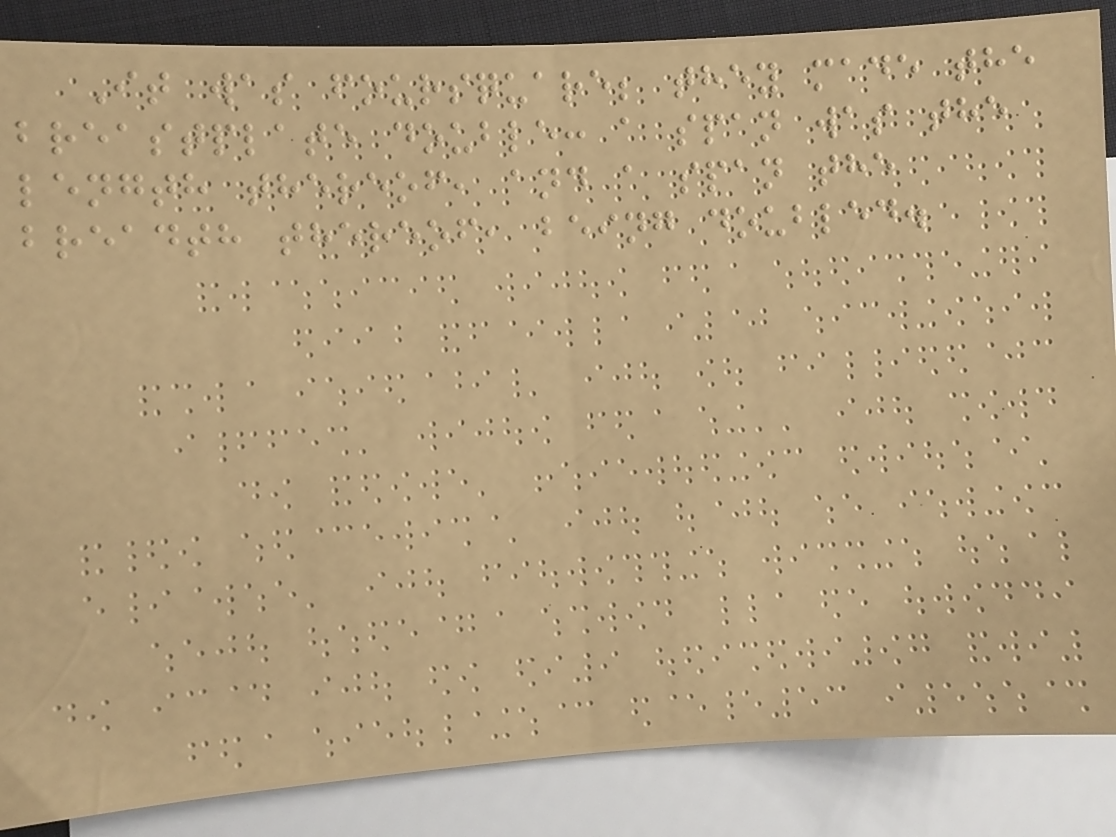It was foursquare; they made the
breastplate double: a span was the
length thereof, and a span the
breadth thereof, being doubled.
